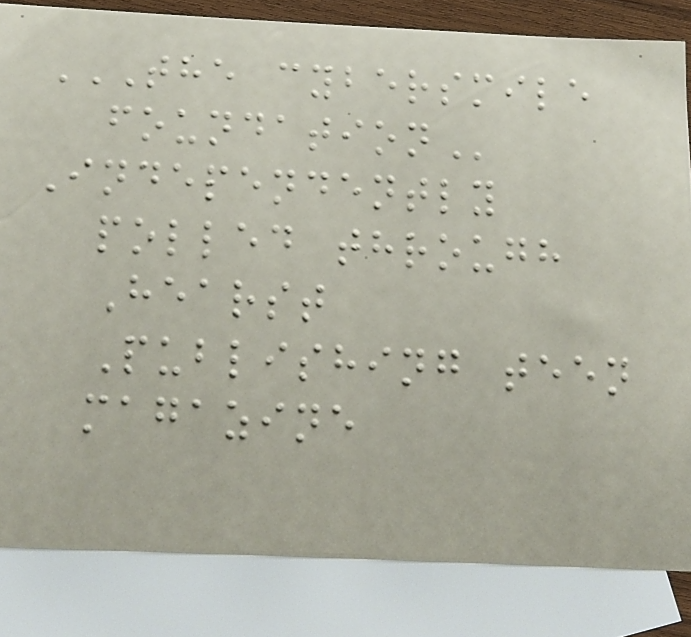THE CYBERSMILE
FOUNDATION
Independently
polled through
Hearst
Publishing teen
magazine
